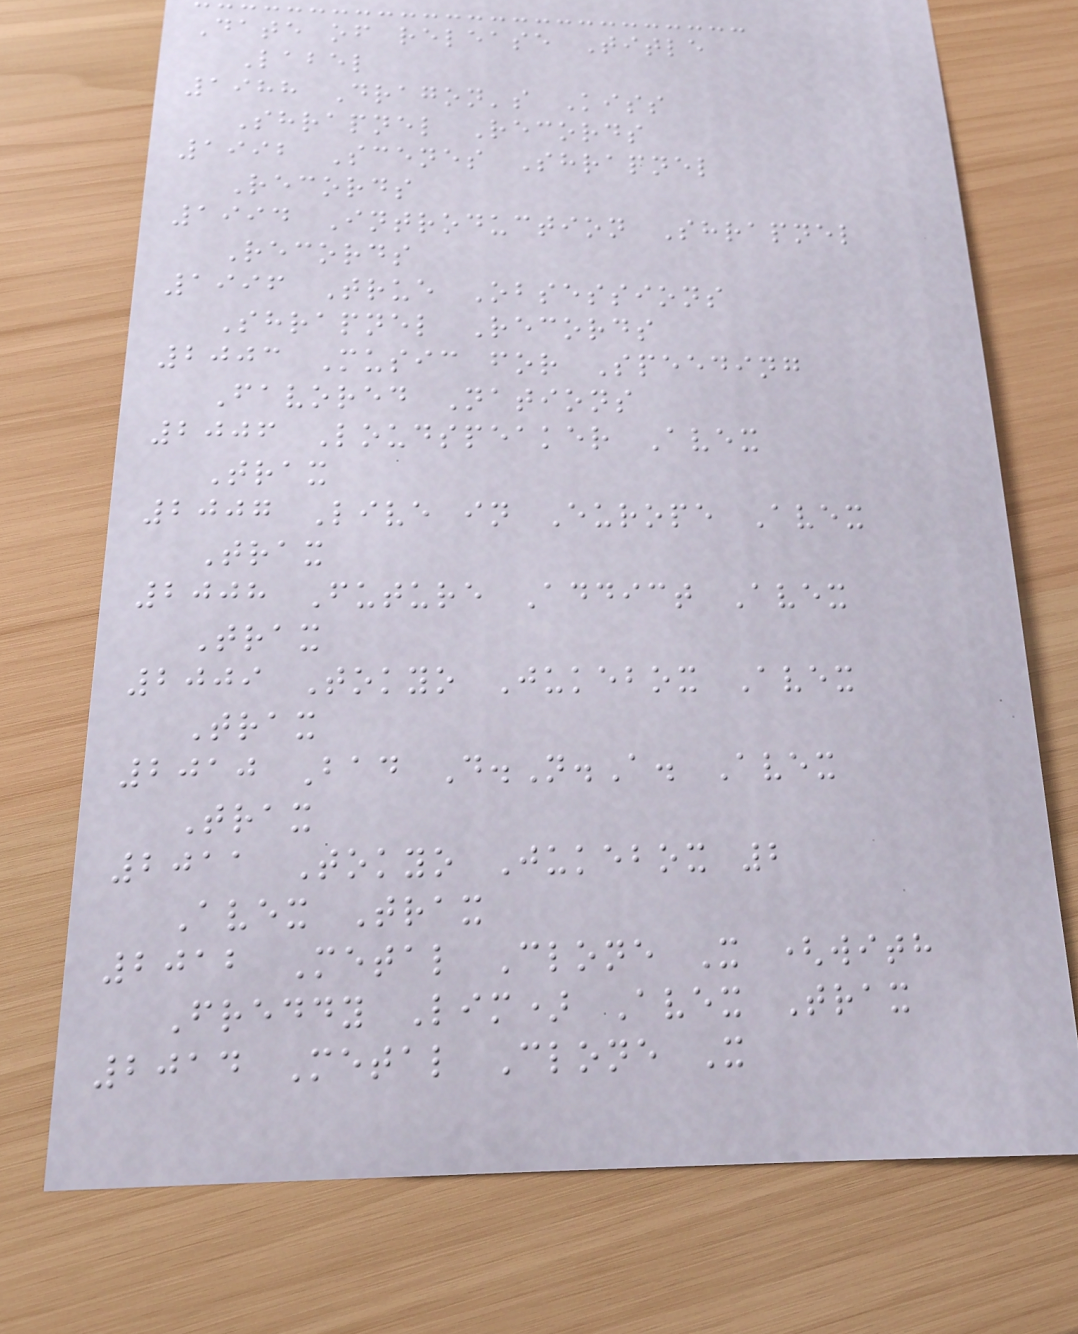Date of release Title
Label
1988 Dragon's Kiss
Shrapnel Records
1992 Scenes Shrapnel
Records
1994 Introduction Shrapnel
Records
1996 True Obsessions
Shrapnel Records
2003 Music for Speeding
Favored Nations
2006 Loudspeaker Avex
Trax
2007 Live in Europe Avex
Trax
2008 Future Addict Avex
Trax
2009 Tokyo Jukebox Avex
Trax
2010 Bad D.N.A. Avex
Trax
2011 Tokyo Jukebox 2
Avex Trax
2012 Metal Clone X (with
Freddy Lim) Avex Trax
2014 Metal Clone X
